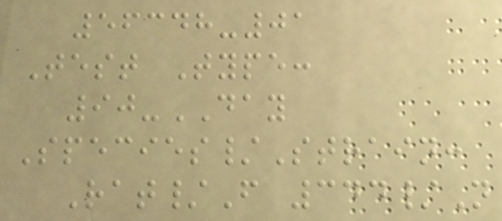56348-01
Test Type:
90-DAY
Species/Strain:
Rat/F 344/N
